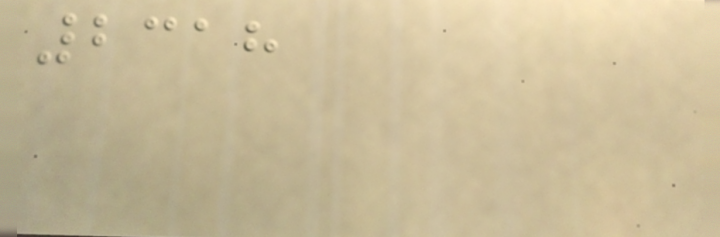2318
